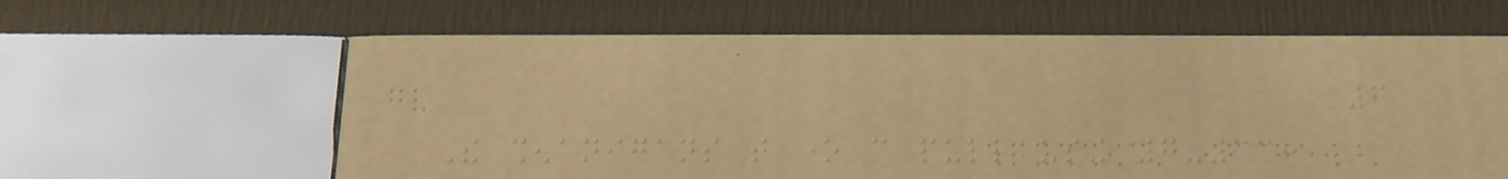6
The shenanigans that one can pull using 7-33:
